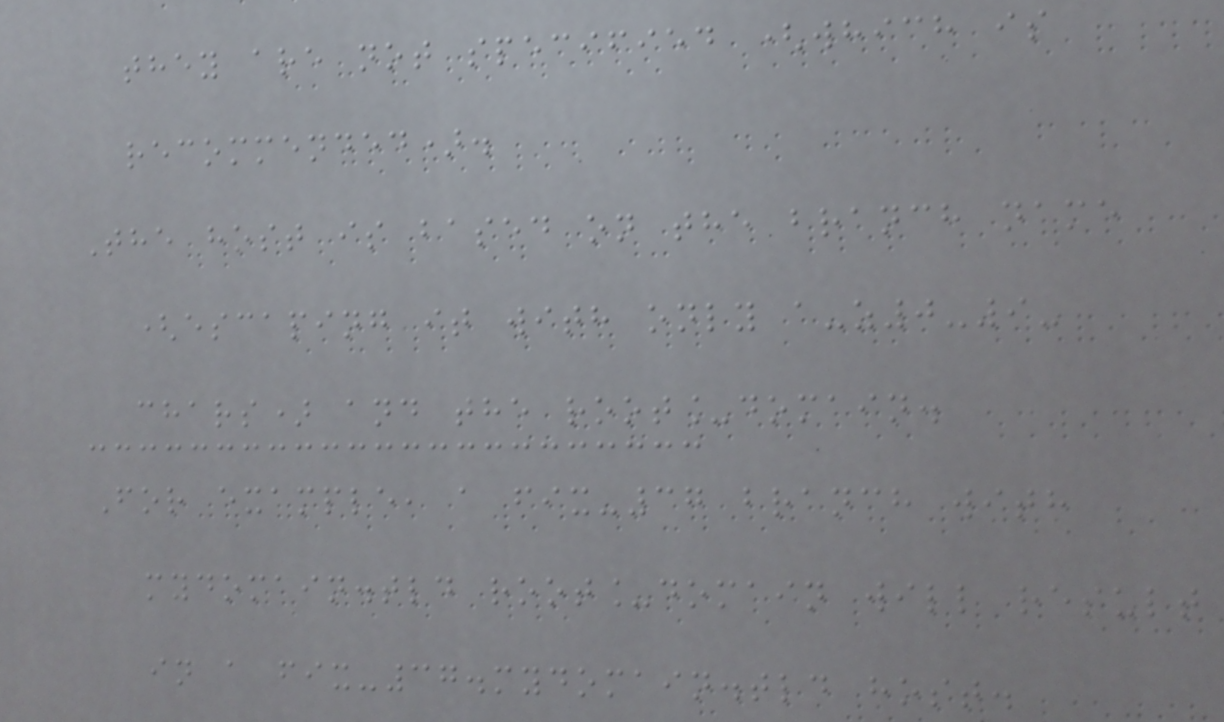they are not specified (which is
recommended).
The host is based on the branch name
(escaping it with only a-z0-9-
chars) and the root_domain.
For example, a fix-37 branch with
mydomain.tld root_domain will result
in a fix-37.mydomain.tld host.
